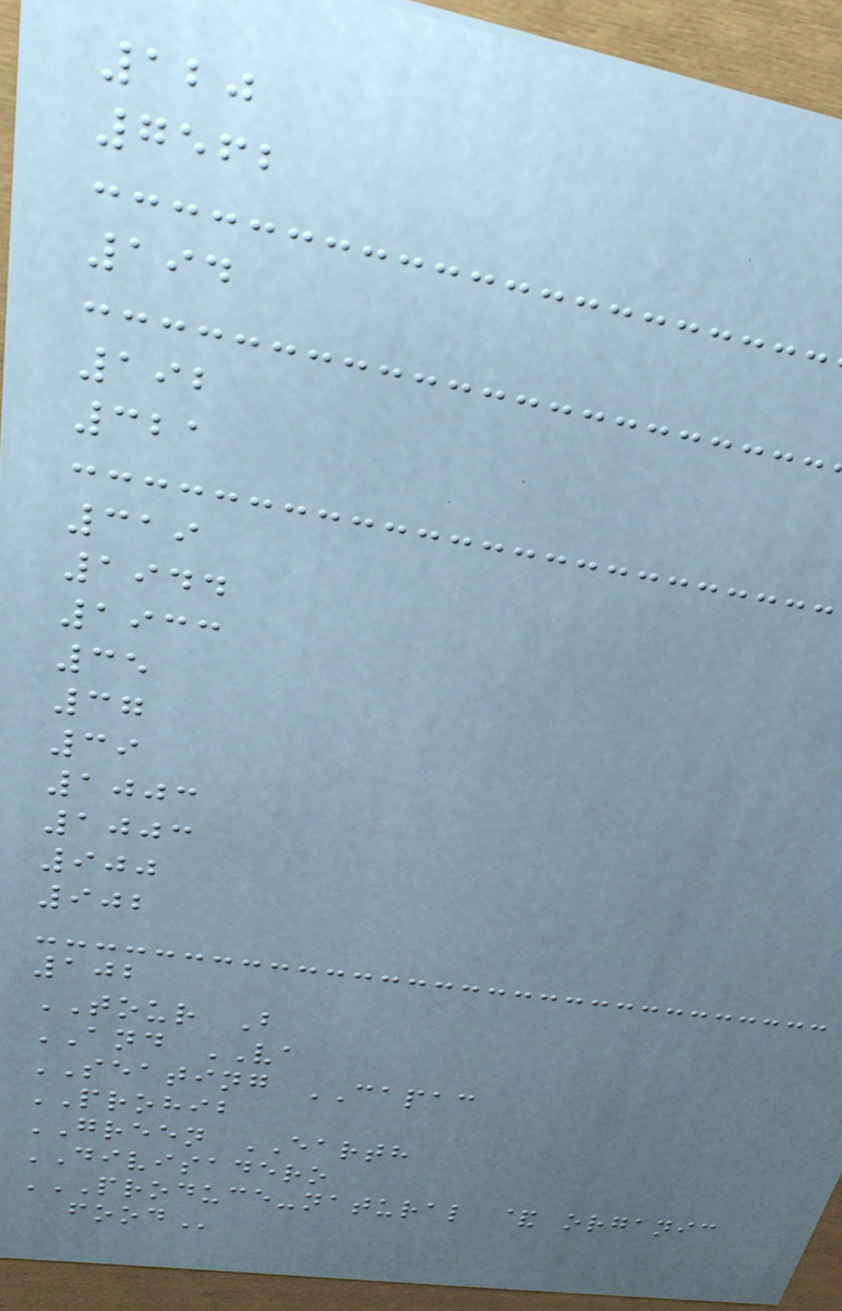120
7562
194
192
321
319
1944
1933
35
37
39
1003
1003
900
902
102
TOUR B
AND VA
SEATING CAPAC
PROHIB
GREEN EARTH
DIVISADERO
PRODUCE-NATURAL & ORGANIC
FOOD
